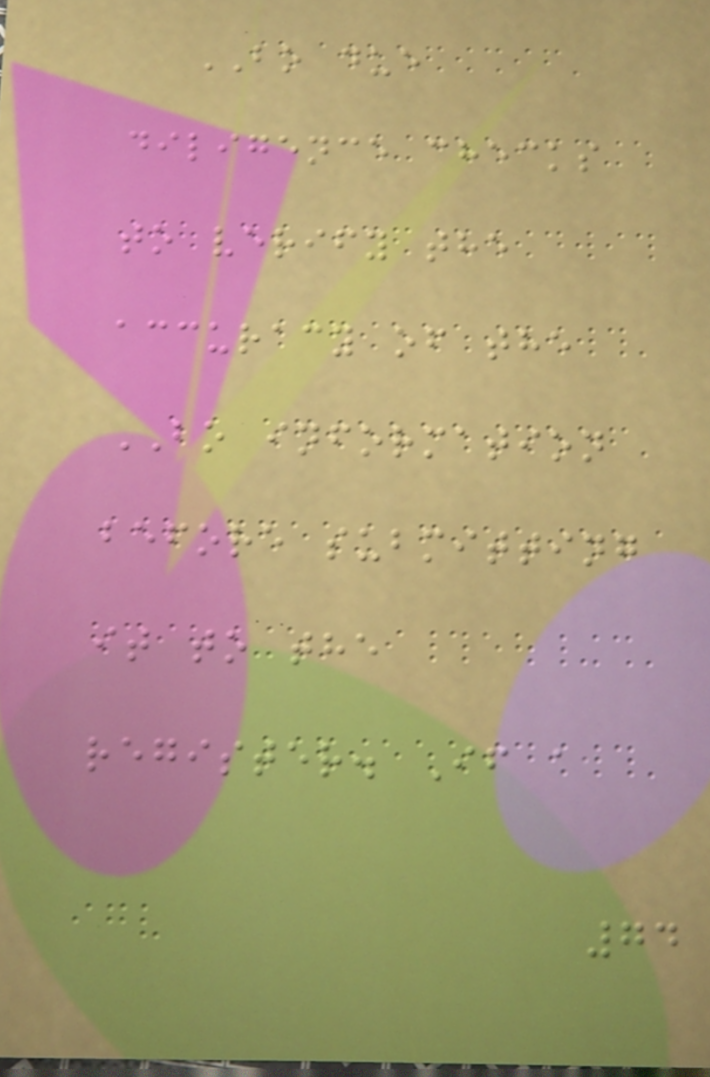BO due
diligence checks
to verify the
accuracy of the
BO information
before submitting
it to the
register. If a
74
